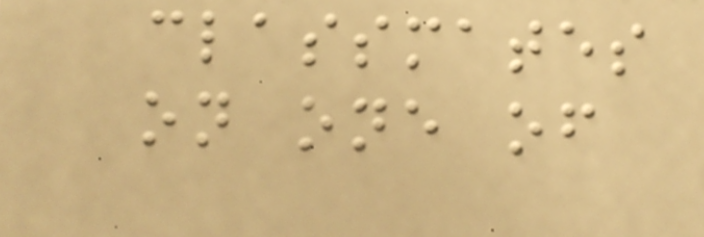classmates
on one of
